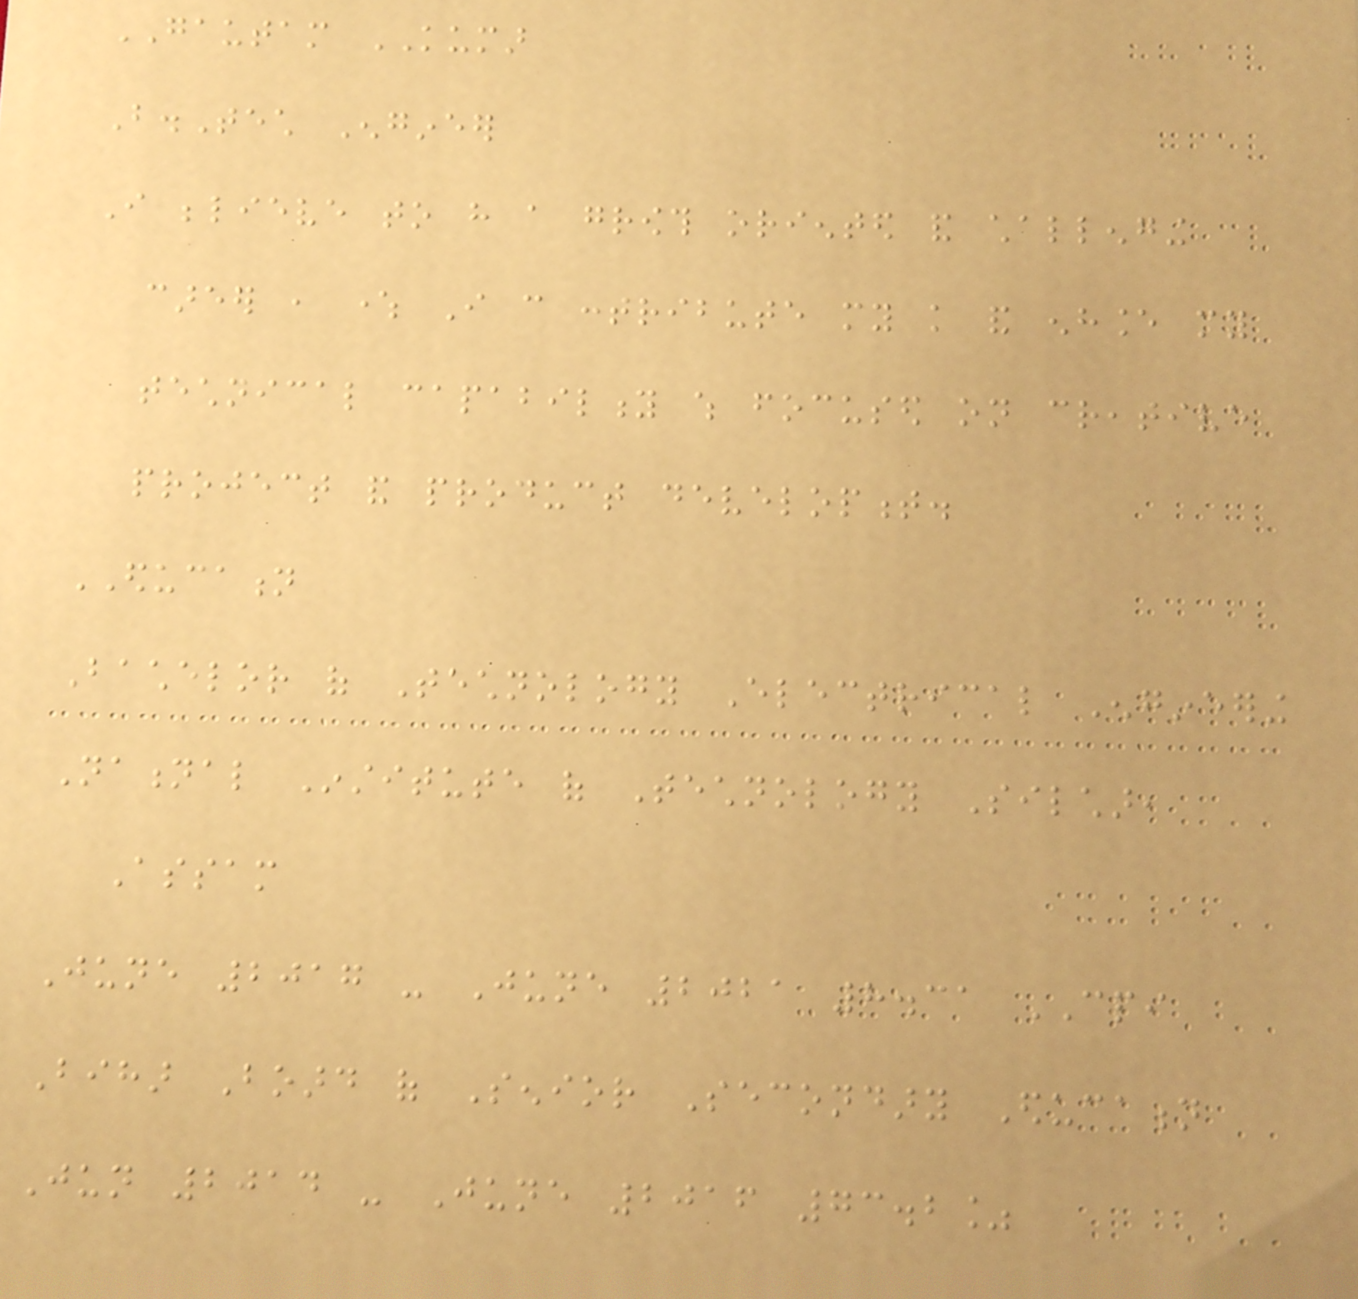GAUTAM KUMAR
B.Tech Engineer
I believe to have a growth oriented and challenging
career , where I can contribute my knowledge and enhance my
technical capability which focused on creative
project and product development.
EDUCATION
Bachelor of Technology Electrical Engineering
National Institute of Technology Silchar,
Assam
June 2017 - June 2021 8.31 CPI
Bihar Board of Senior Secondary Education
Jun 2014 - June 2016 73.2%
